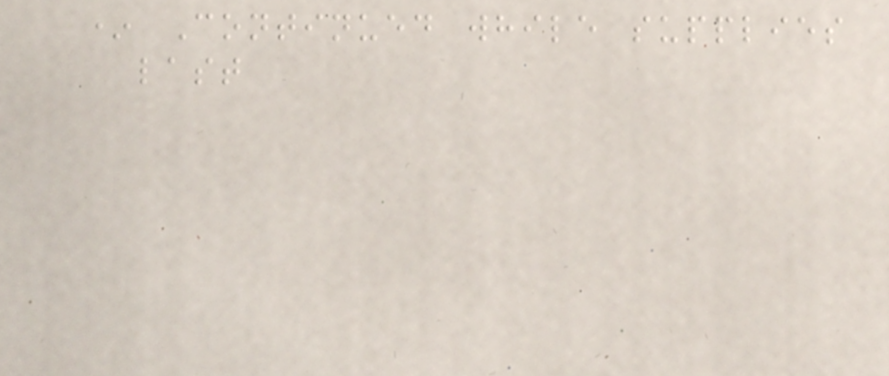* Continued while supplies
last
